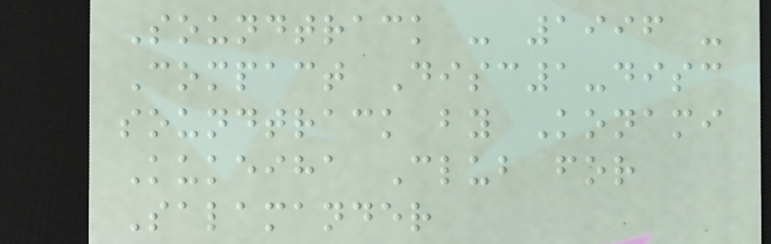Soundtrack - 1996 -
Compact Disc1-disc
soundtrack by Konami
Kukeiha Club for
Salamander
